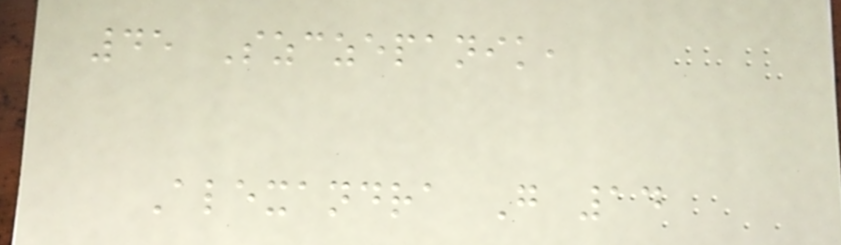45 Szczepanik,
Alexandra G 14
